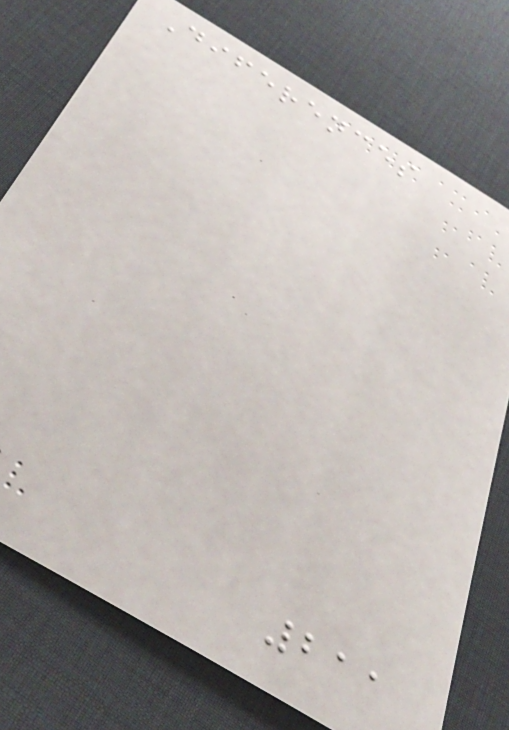Diferences
211
